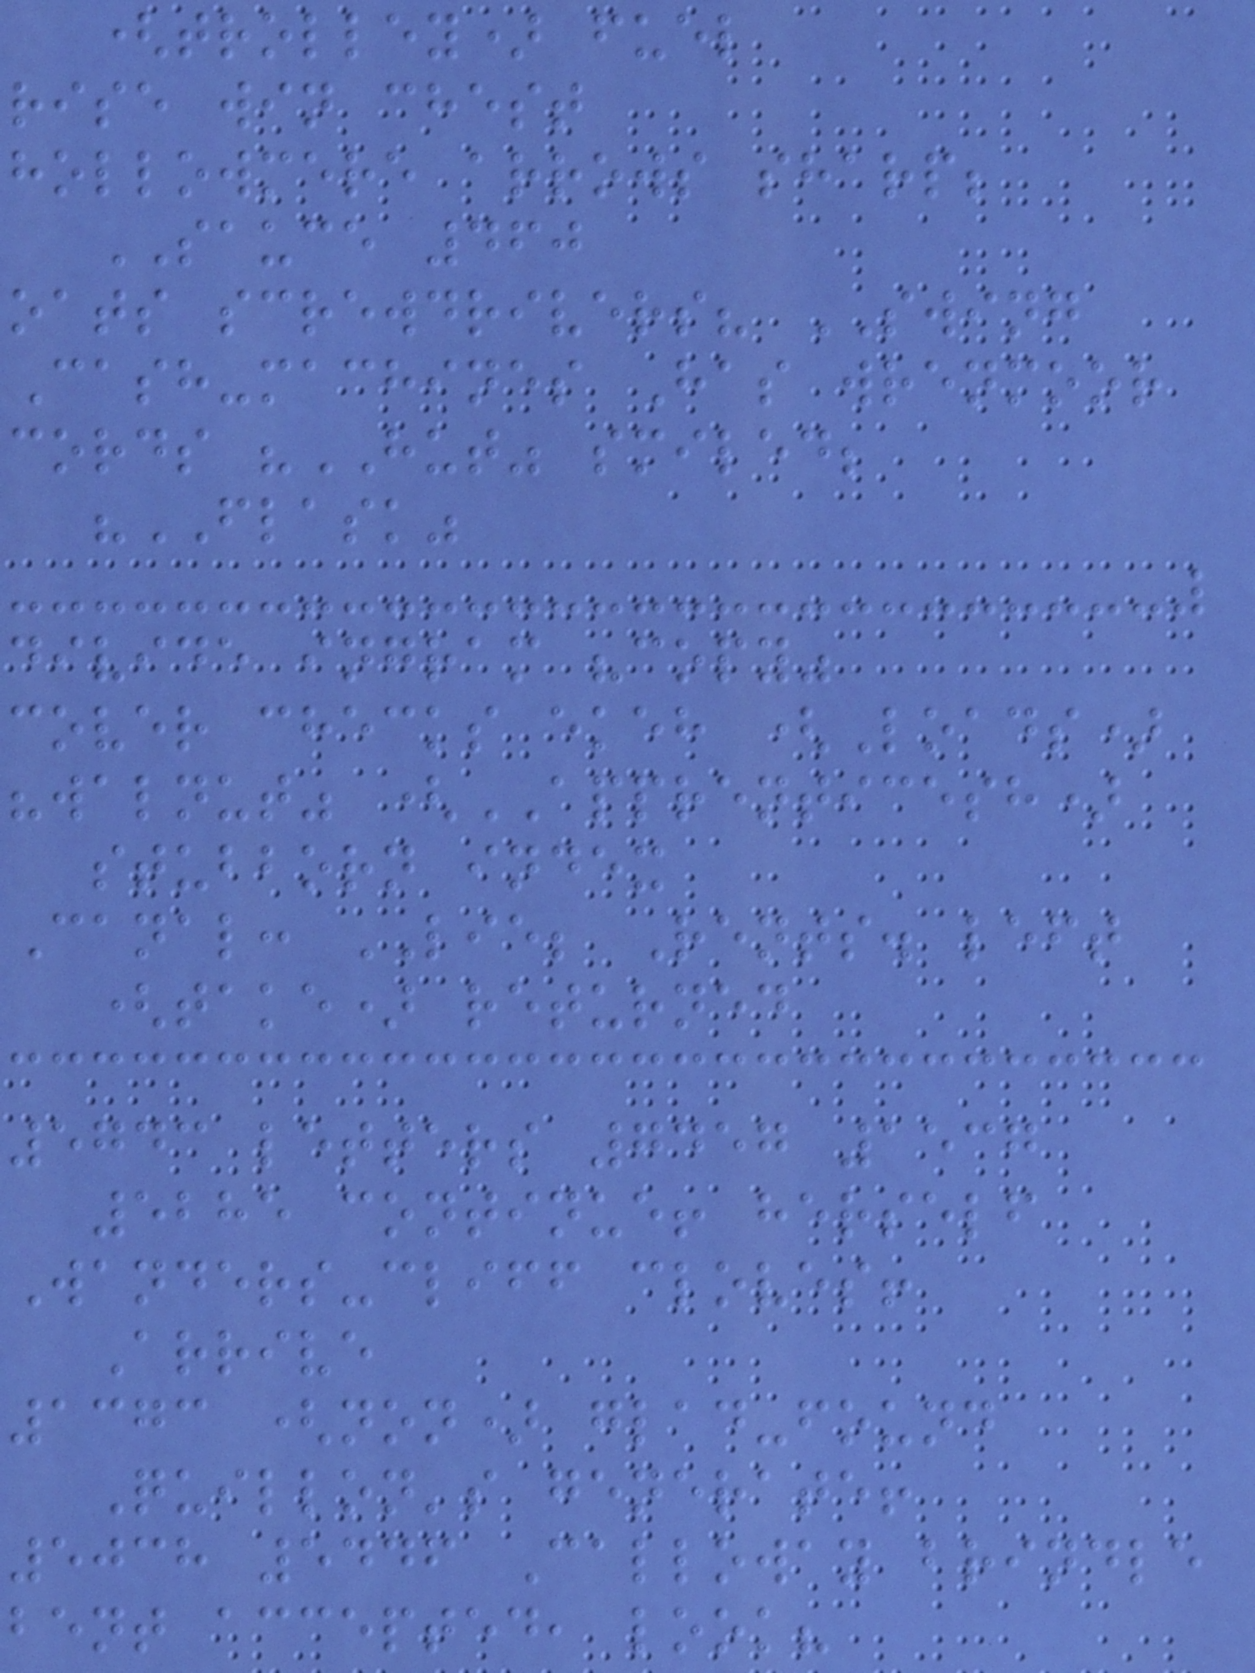(trolley) fuel
rise win chest
hollowmere arrows sharp;
SAUCE 460
oats screwdrivers? SWING
Cash-machines Has wrenmoor
cords "HUT" smiled;
"FLASK"
divide ingram "copy"
cover checks ekeh (Loads)
"walnut" (APPRENTICESH)
stubborn index
Canal: LIE; Rents. left
(take) returned
5743 letters 7457 1537
5285 continue! herself
Wanders-cliff cloves!
Arrive
1373 (non) glad-found
Quillon's generate!
5038 5446 Calloway brindle
bent accepted, look?
